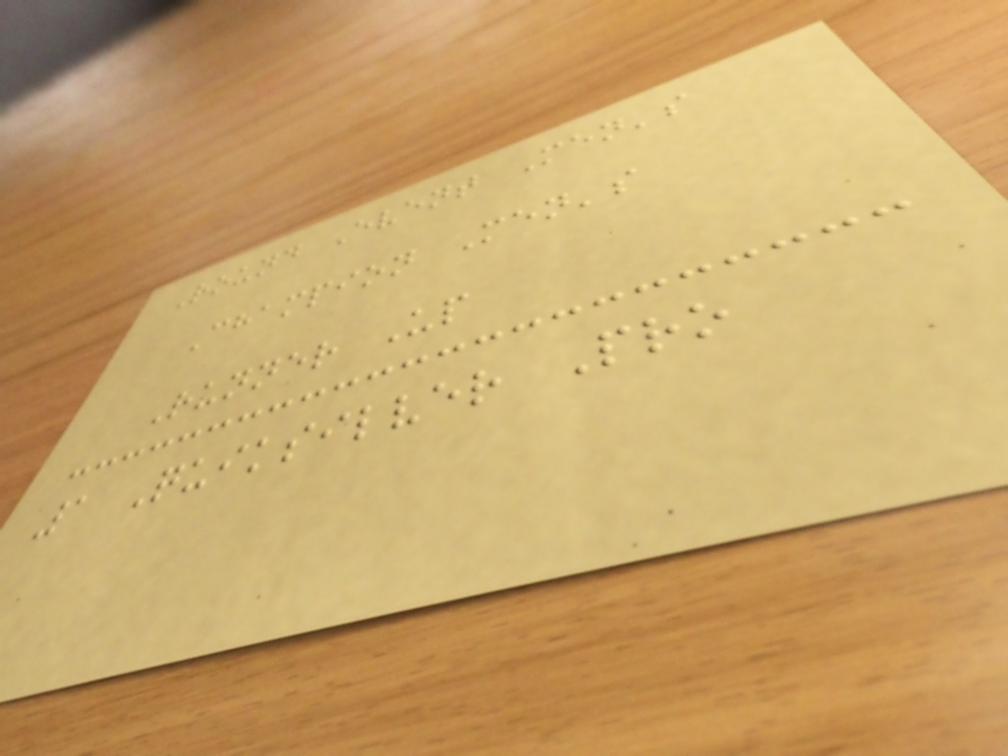Round Event Men's
Champion Men's
Runner Up
1 Quiksilver Pro
